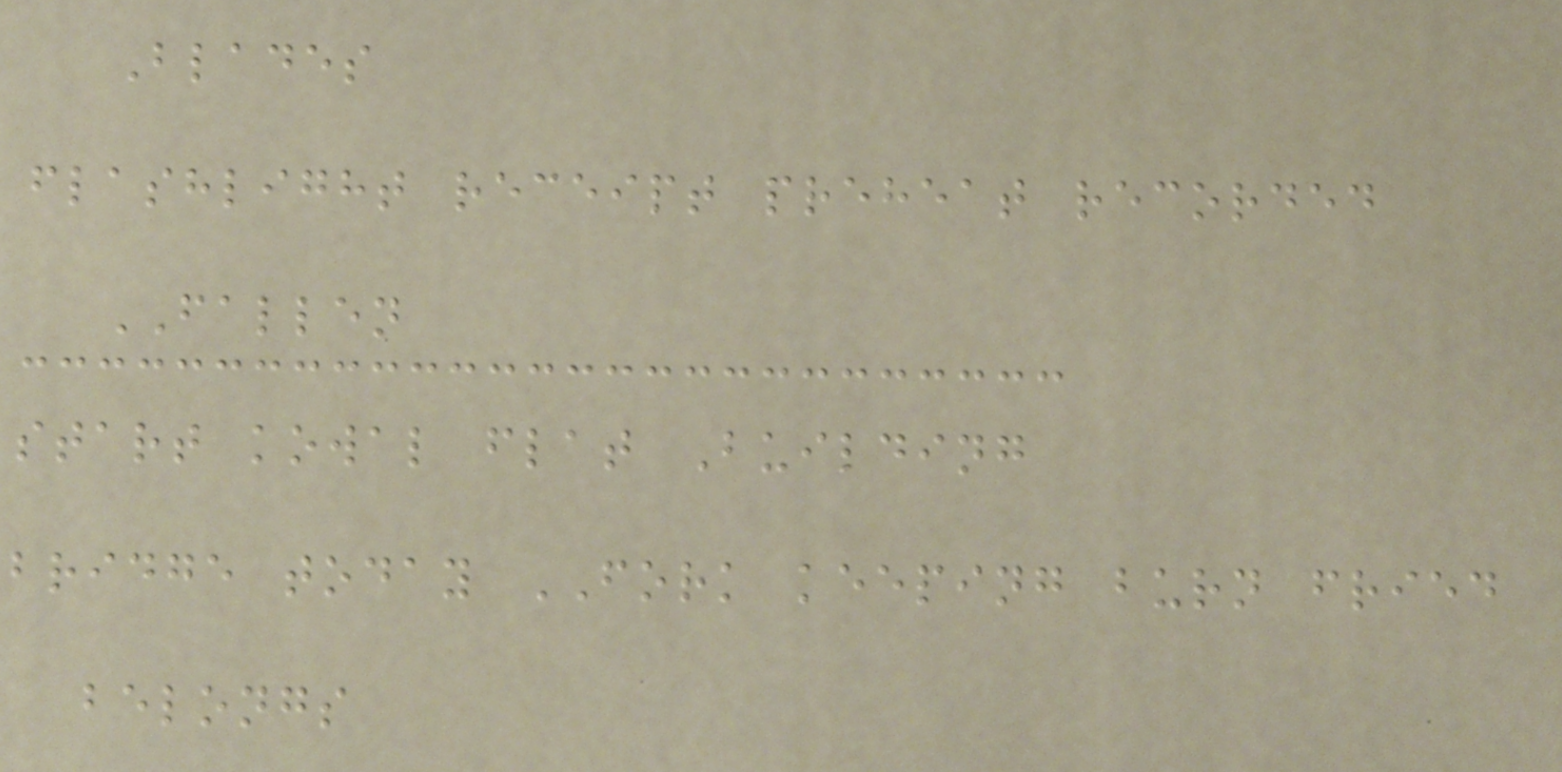Blades
flashlight receipt preheat recorded
FALLEN
start kowal flat Building
bridge today FORK keeping burn fried
belongs
